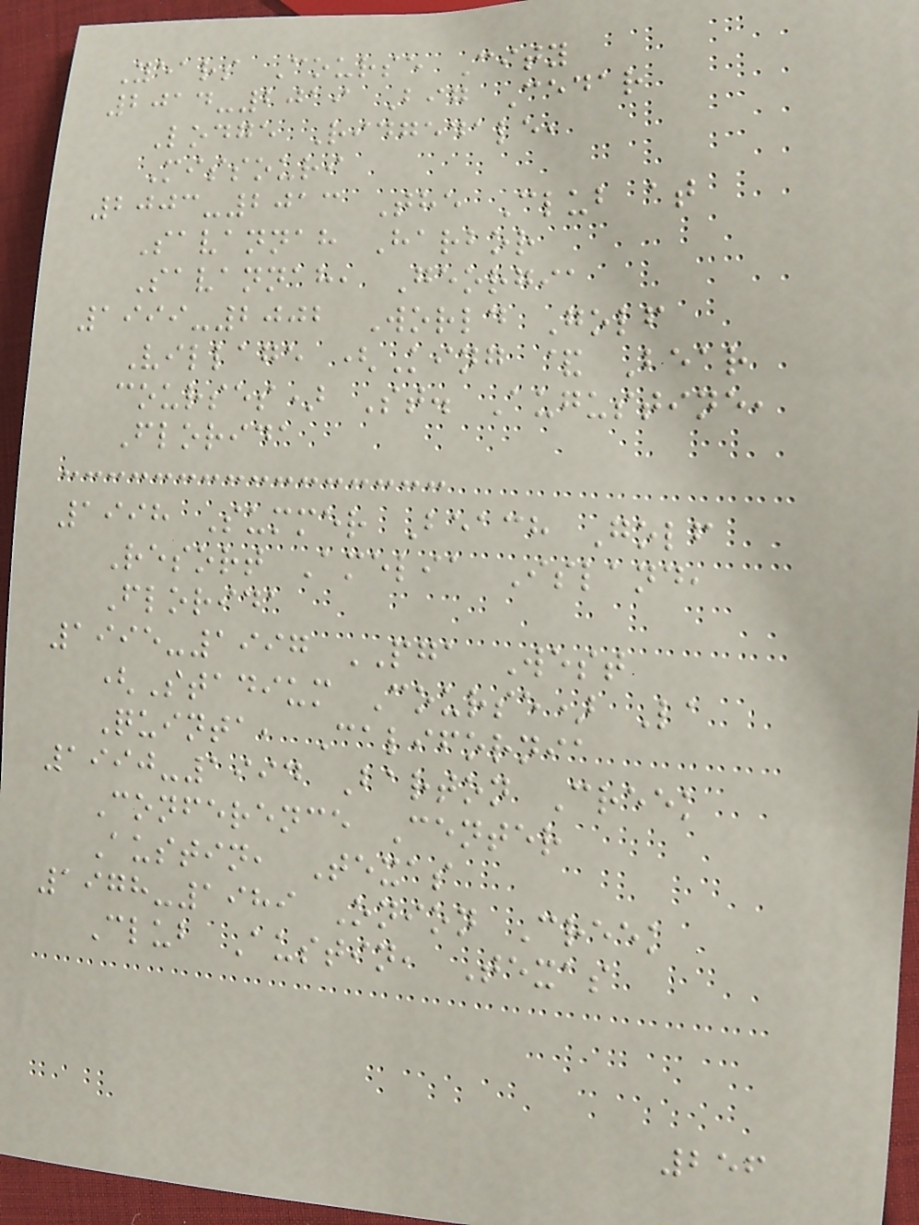Years Course City
2014-2019 Big Cedar
Lodge Ridgedale,
Missouri
2003-2013 The Club at
Savannah Harbor
Savannah, Georgia
1999-2002 World Golf
Village (King & Bear
courses) St. Augustine,
Florida
1998 Summer Beach Golf
Resort Amelia Island,
Florida
1995-1997 PGA West
(Stadium Course) La
Quinta, California
1990-1994 Barton Creek
Conference Center
Austin, Texas
1978-1989 Onion Creek
Club Austin, Texas
256
